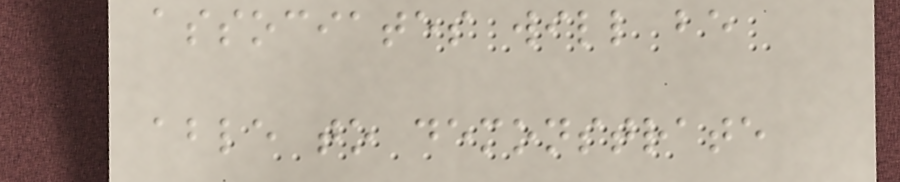associates will be
able to demonstrate
